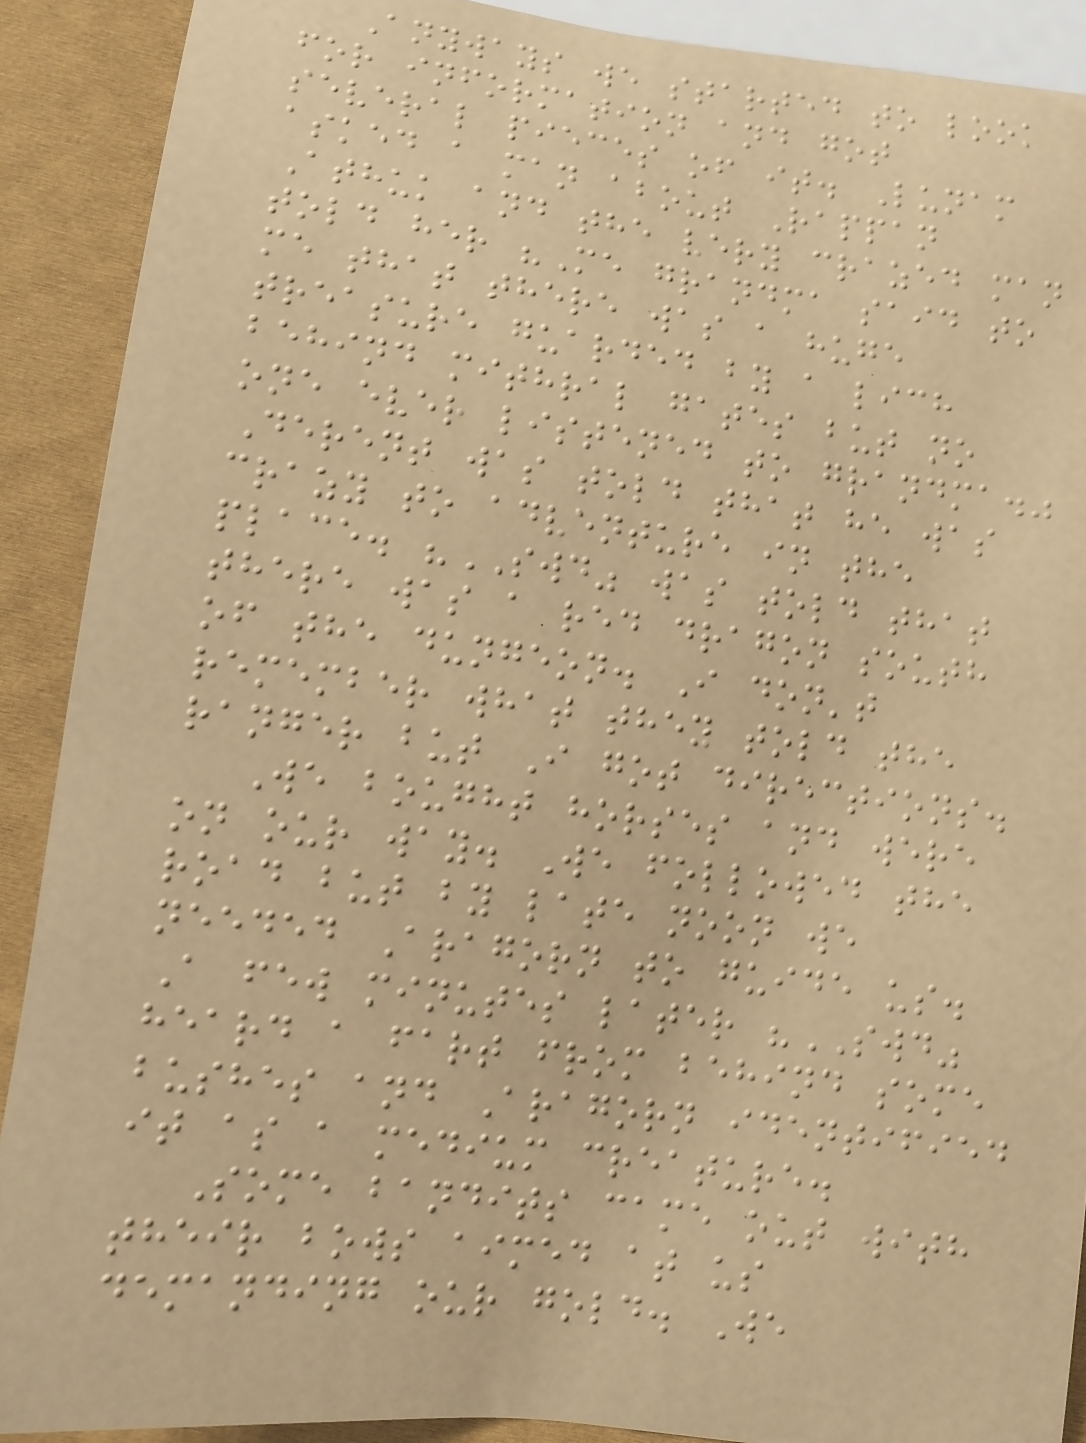Anyways we started to look
for information and got
several pieces of it. Lunam
asked a man about Rappan
Athuk and the very crazed man
told her "Me grandma said to
me that there was a huge
treasure guarded by a lich
behind mithral gates but no
one ever listened to grandma."
Derent was told that he was
crazy to adventure in the
place. "SWD" was told that
there was a red dragon south
of the dungeon. I don't
remember what they told the
ranger but I got directions.
We bought horses and were
on our way. We followed the
road but by late noon we
needed Aragorn to guide us.
A few minutes later "SWD"
heard a fart from behind some
bushes and Aragorn identified
it as a medium creature.
Some bandits came out with
their bows aimed at us
demanding our gold. We
